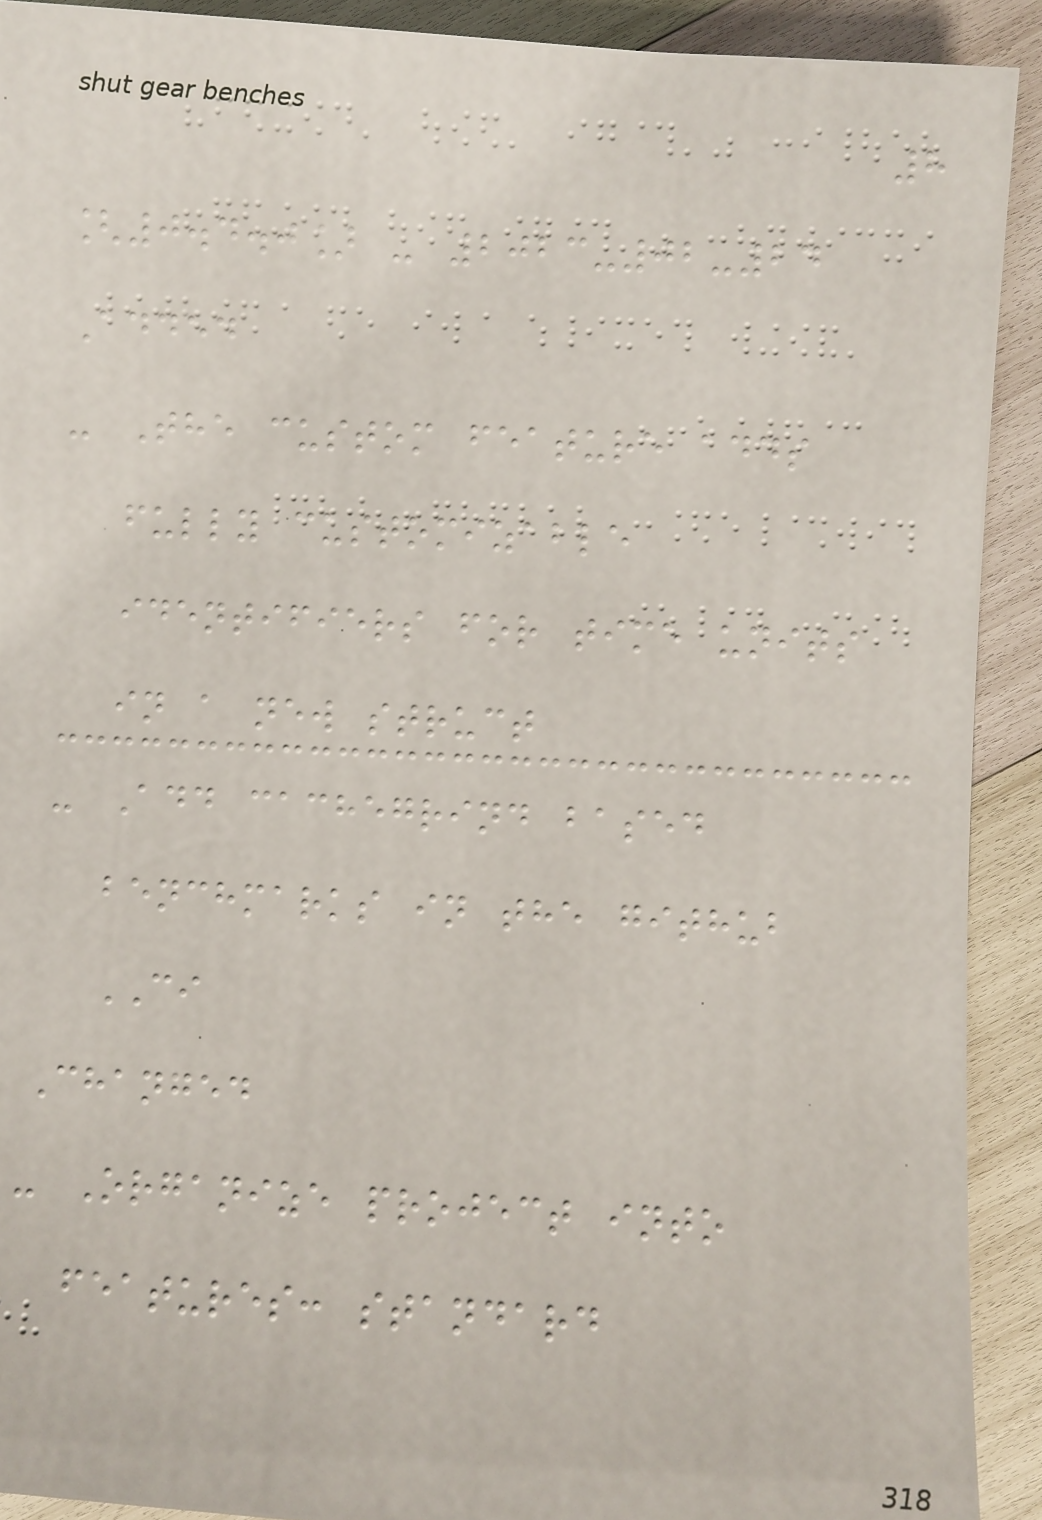8
[0.4.0] - 2023-02-24
Added
- The custom feature adds
fully customizable
identifiers for time units
in a new struct
- Add cachegrind based
benchmarks in the github
CI
Changed
- Organize project into
features: standard
